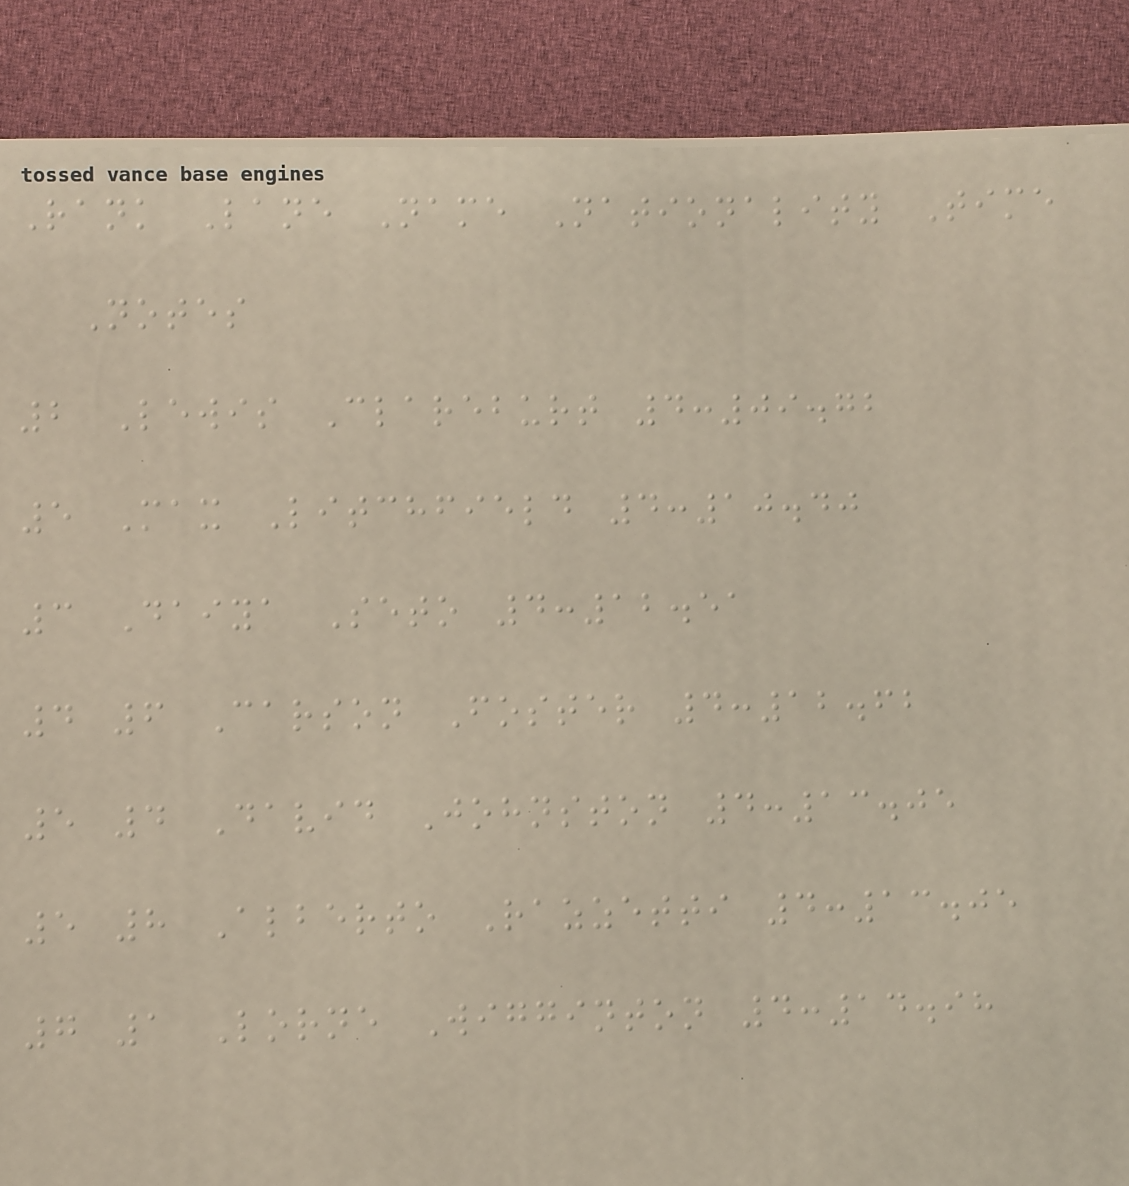Rank Lane Name Nationality Time
Notes
2 Lewis Clareburt 4:09.72
5 Max Litchfield 4:10.40
3 Daiya Seto 4:12.51
4 6 Carson Foster 4:12.62
5 4 David Johnston 4:13.05
5 8 Alberto Razzetti 4:13.05
7 1 Lorne Wigginton 4:14.98
